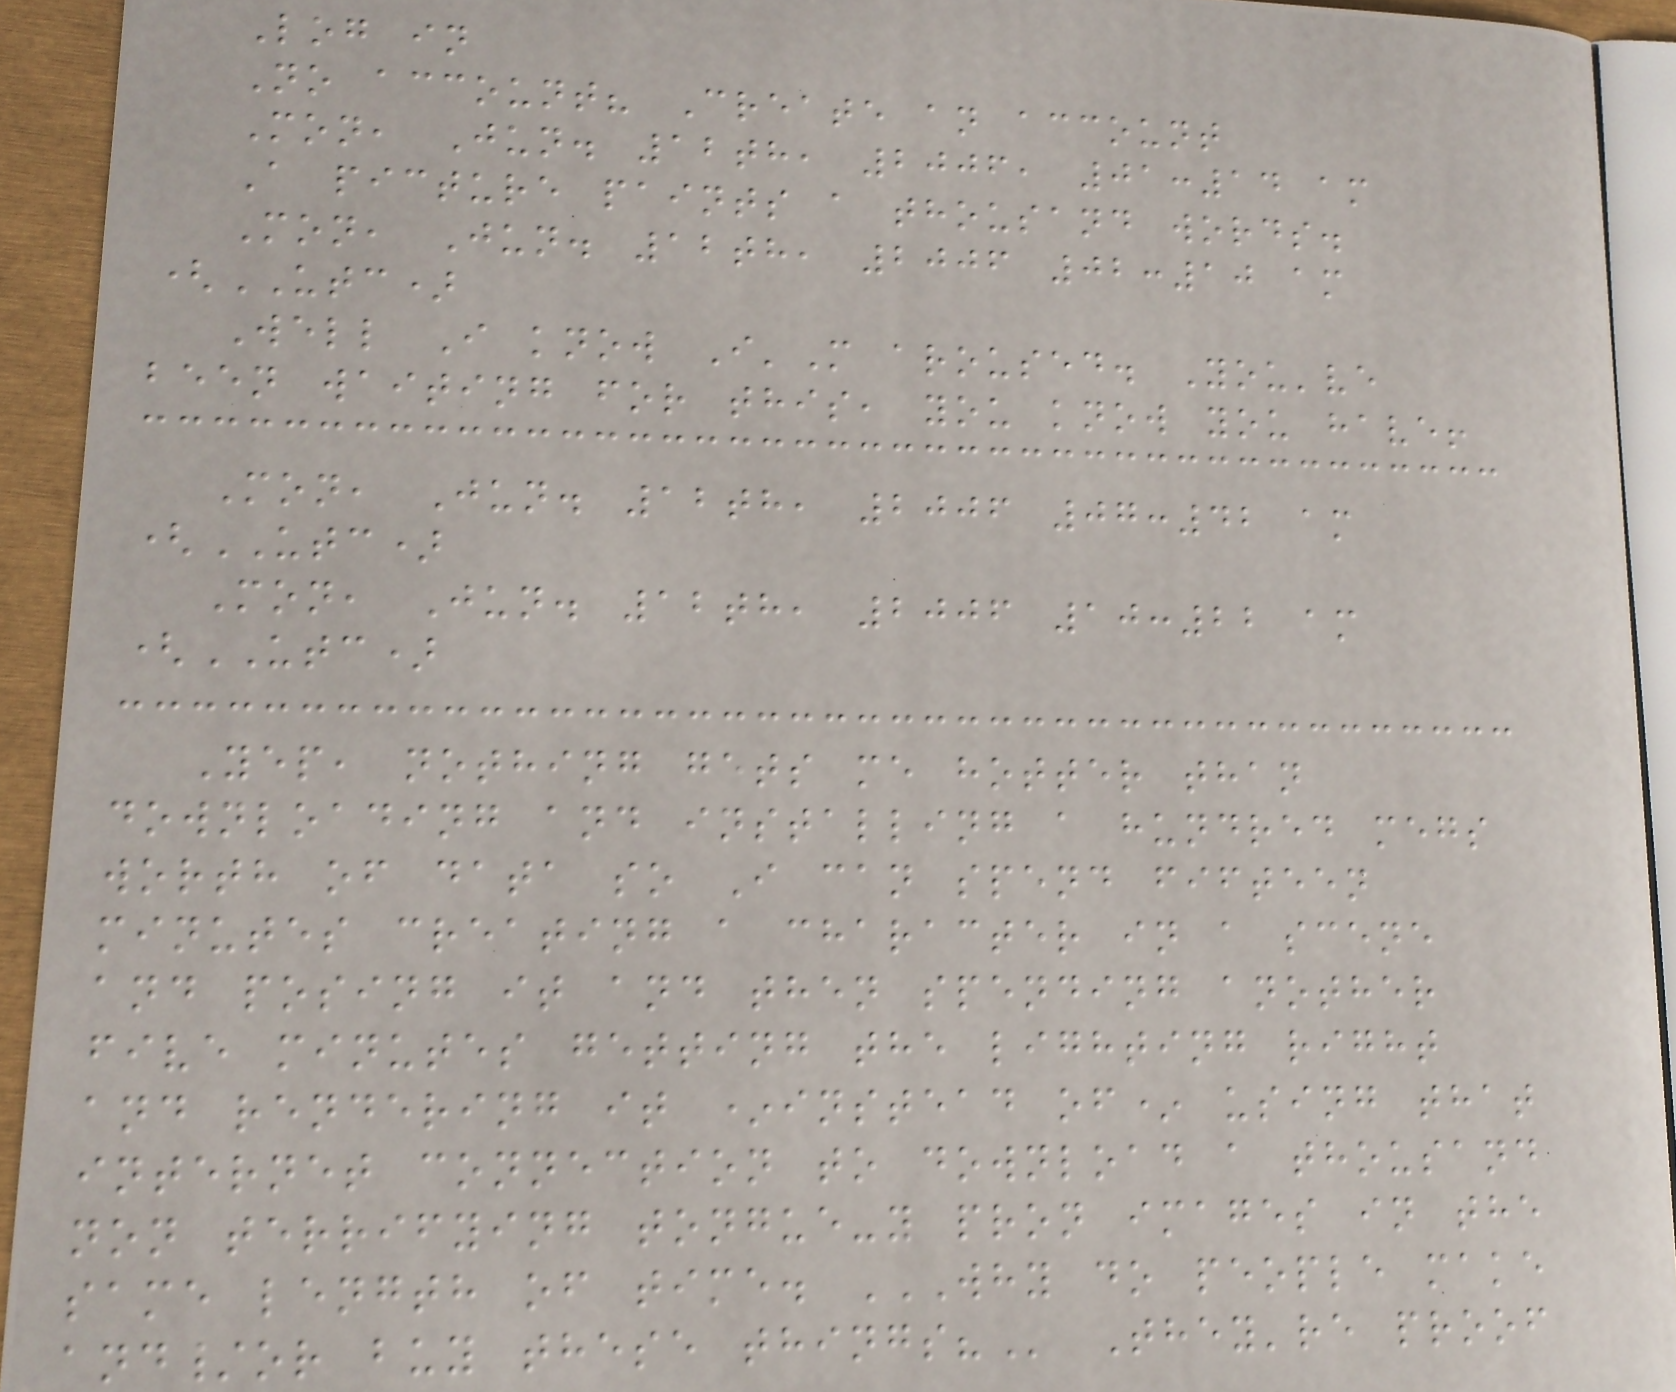Log in
No account? Create an account
Mon, Jun. 12th, 2006, 01:14 am
A picture paints a thousand words.
Mon, Jun. 12th, 2006 02:10 am
(UTC)
Well I know I'M aroused. You've
been waiting for this, you know you have!
Mon, Jun. 12th, 2006 07:42 am
(UTC)
Mon, Jun. 12th, 2006 10:22 am
(UTC)
Yep, nothing gets me hotter than
downloading and installing a hundred megs
worth of data so I can spend fifteen
minutes creating a character in a scene
and posing it and then spending another
five minutes getting the lighting right
and rendering it *instead of* using that
internet connection to download a thousand
non terrifying tongue-y pron images in the
same length of time. WHY DO PEOPLE MAKE
AND/OR BUY THESE THINGS? They're proof
